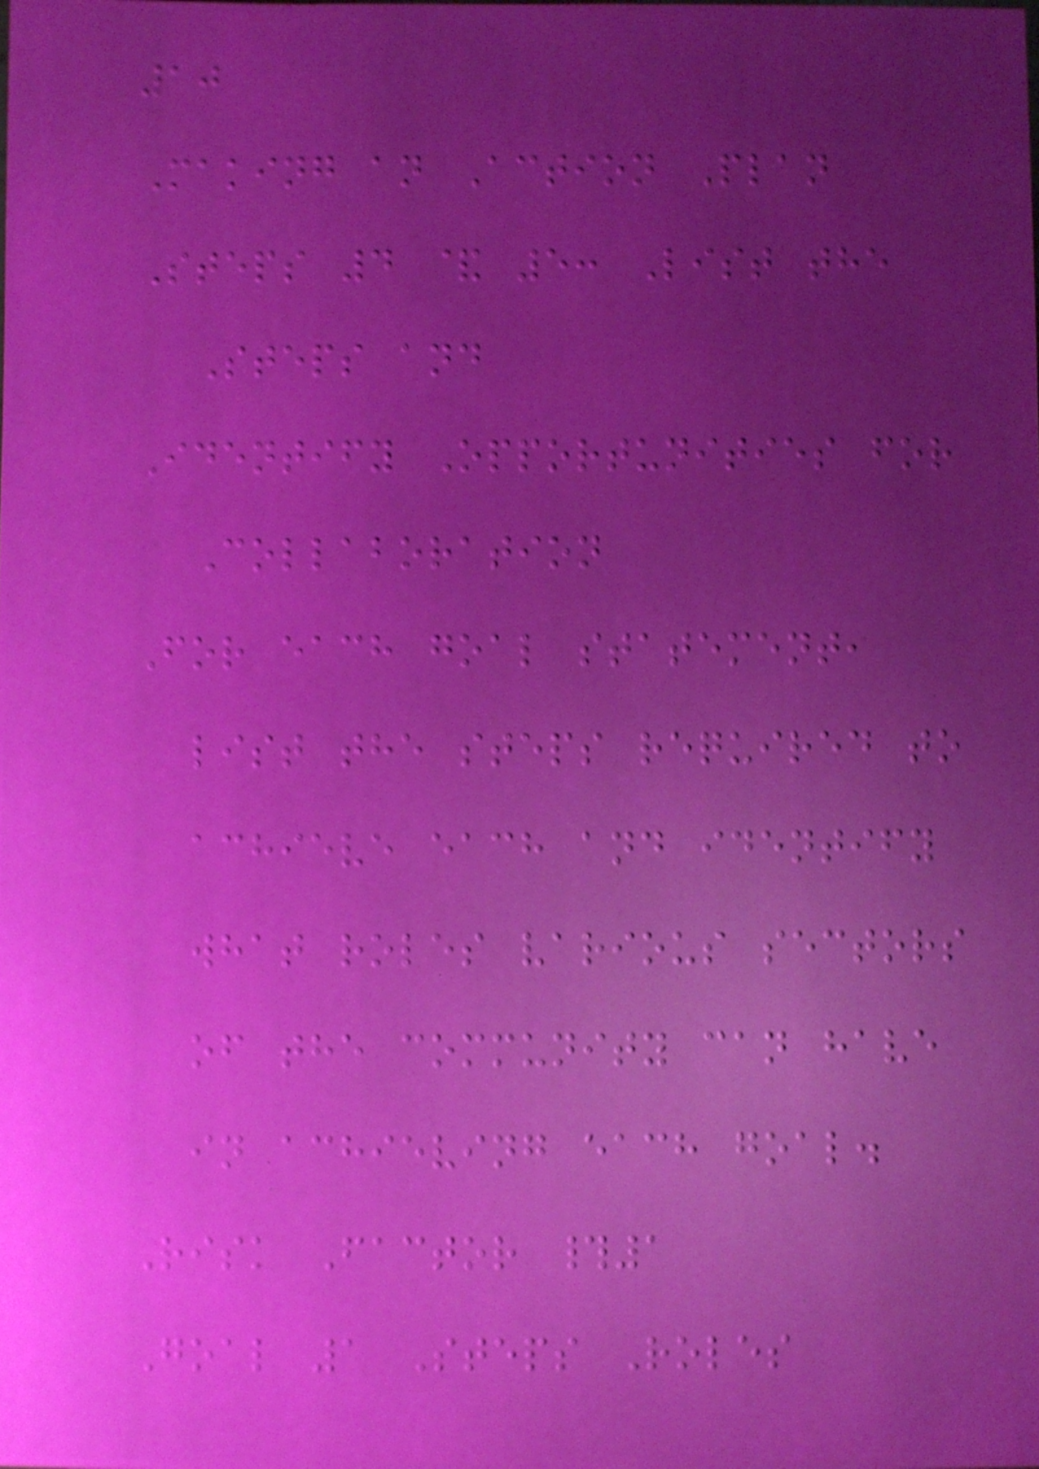10
Making an Action Plan
Steps 4 & 5: List the
Steps and
Identify Opportunities for
Collaboration
For each goal statement,
list the steps required to
achieve each and identify
what roles various sectors
of the community can have
in achieving each goal.
Risk Factor #1
Goal 1 Steps Roles
